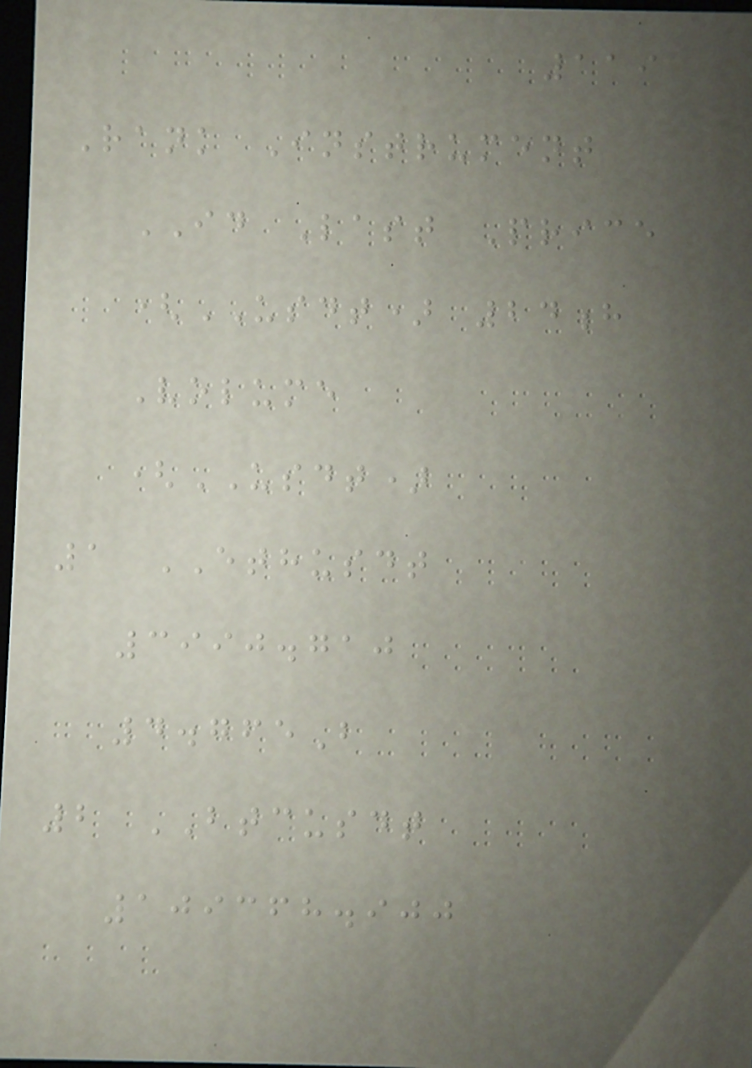119
Rank Instrument
ID Last Price
(USDT) 24h
Volume
(USDT)
1 ETHUSDT
3990.710
4.765B
2 BTCUSDT
109368.900
